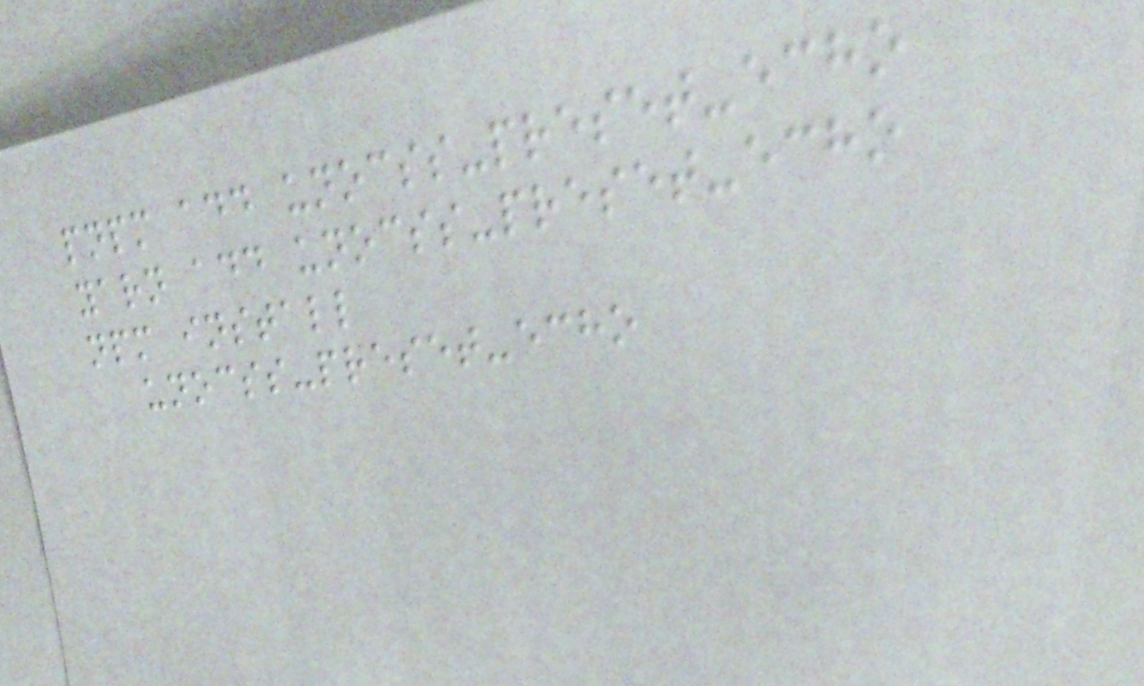pnpm add unocss-preset-echo
yarn add unocss-preset-echo
npm install
unocss-preset-echo
